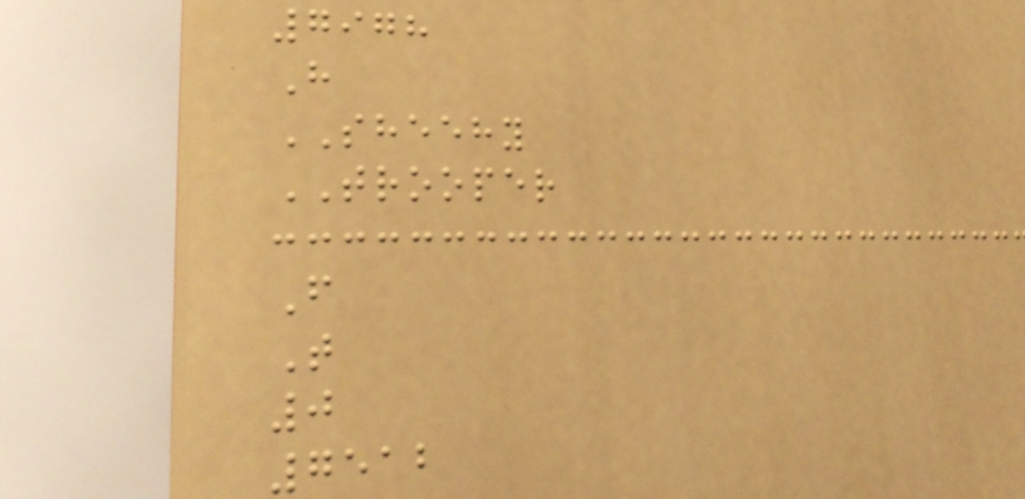7978
H
SHEEHY
TROOPER
F
T
0
7512
